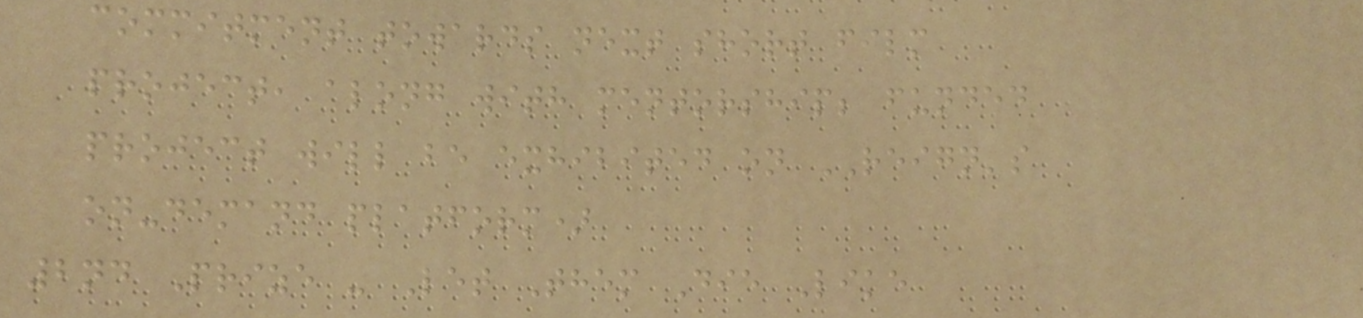commitment towards next short film
project, along with mentorship; funded
project will be exhibited on REIGN's
on-demand platform)
2nd Prize - Let Them Die Like
